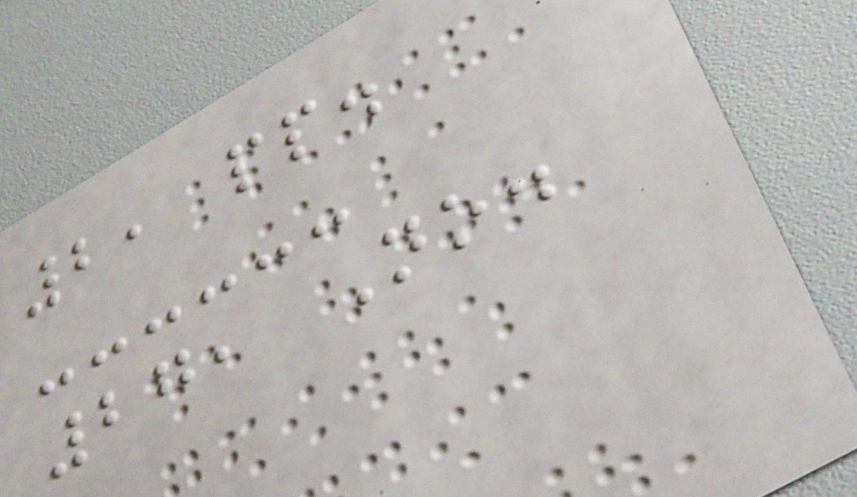2, pp.
27, No.
